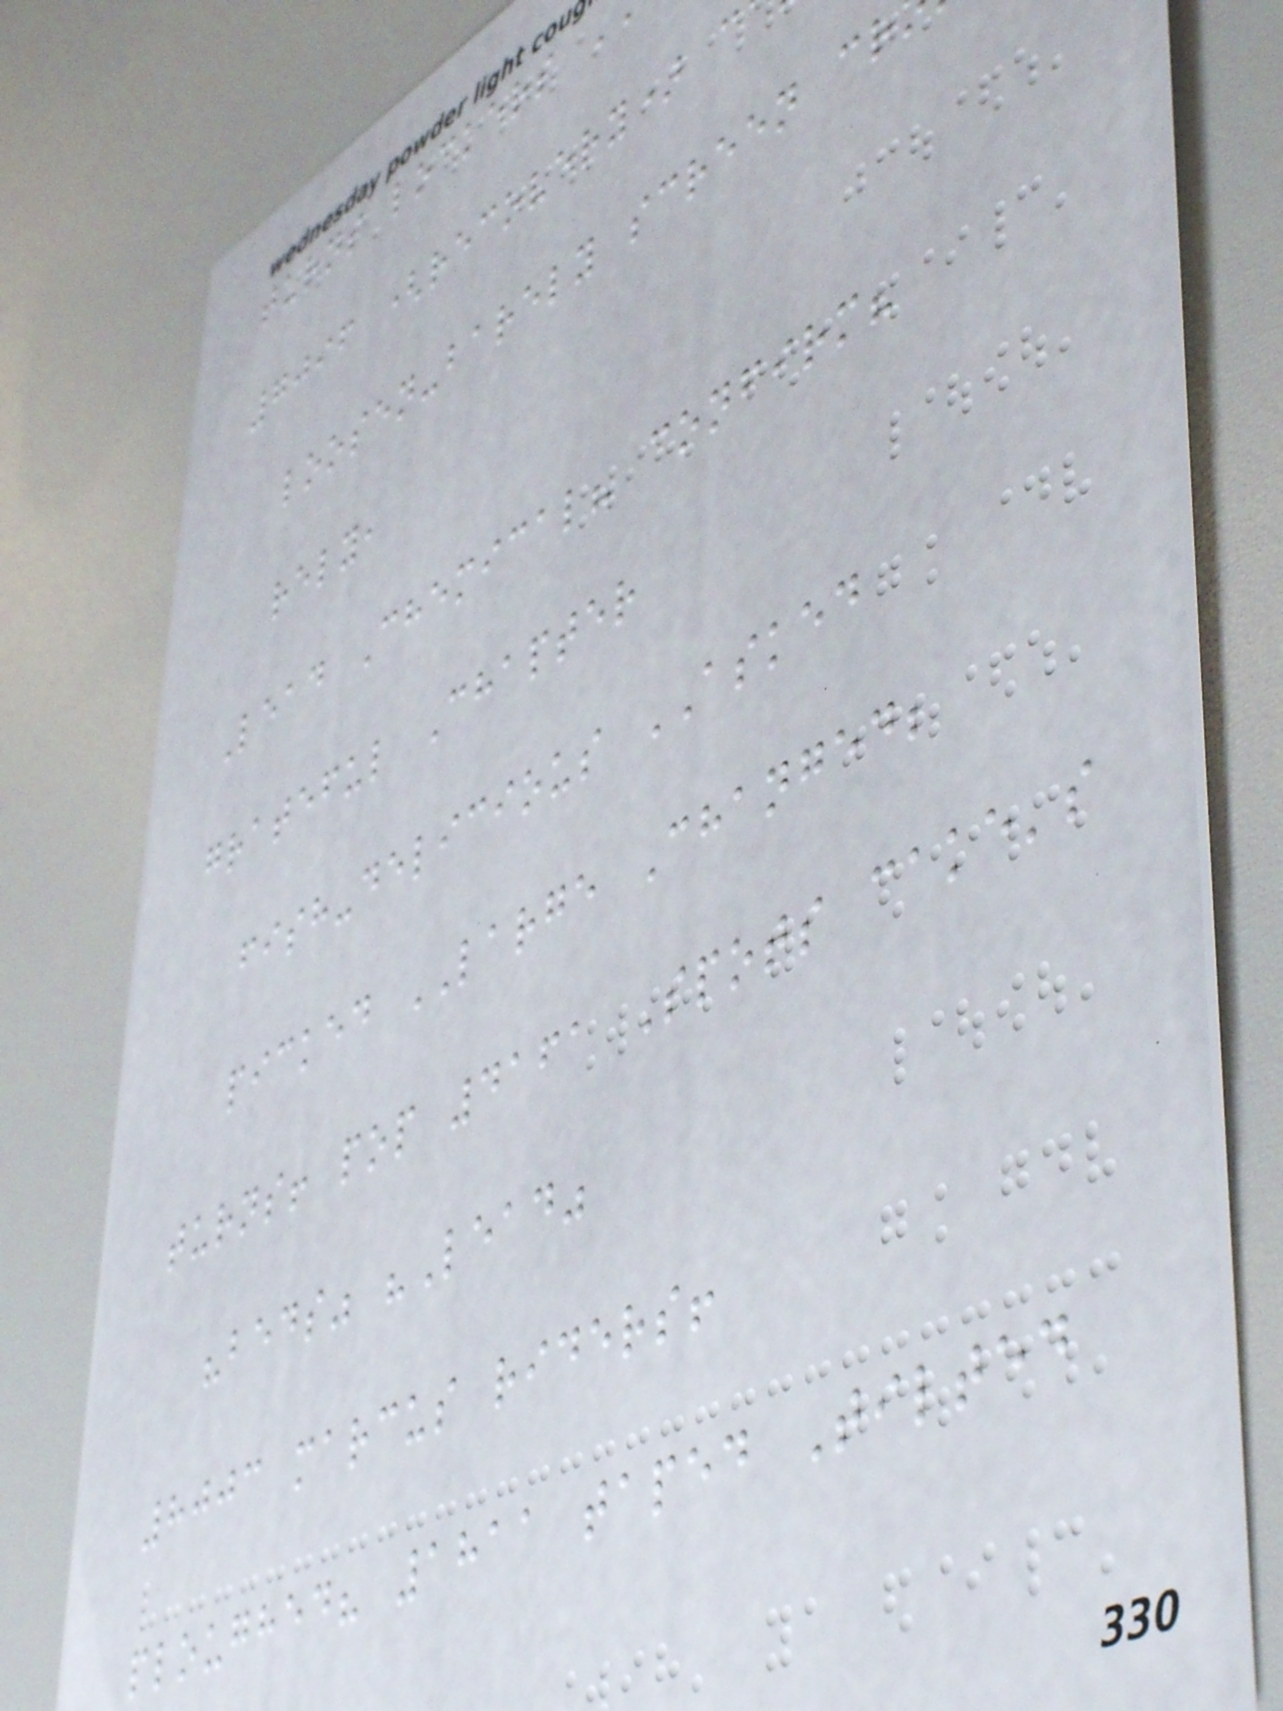turns lockers
7096 (recovery) c
loosen-barely screen cr
rely,
Lead Chemical? confirm?
grateful Chapter
fish-delicious ASKED
picked LARGE Changed;
turns! pop 4161 Spots cake's
"beds" "Lead"
8003 marcus riders!
ploughed? 1811 taped Tilted
